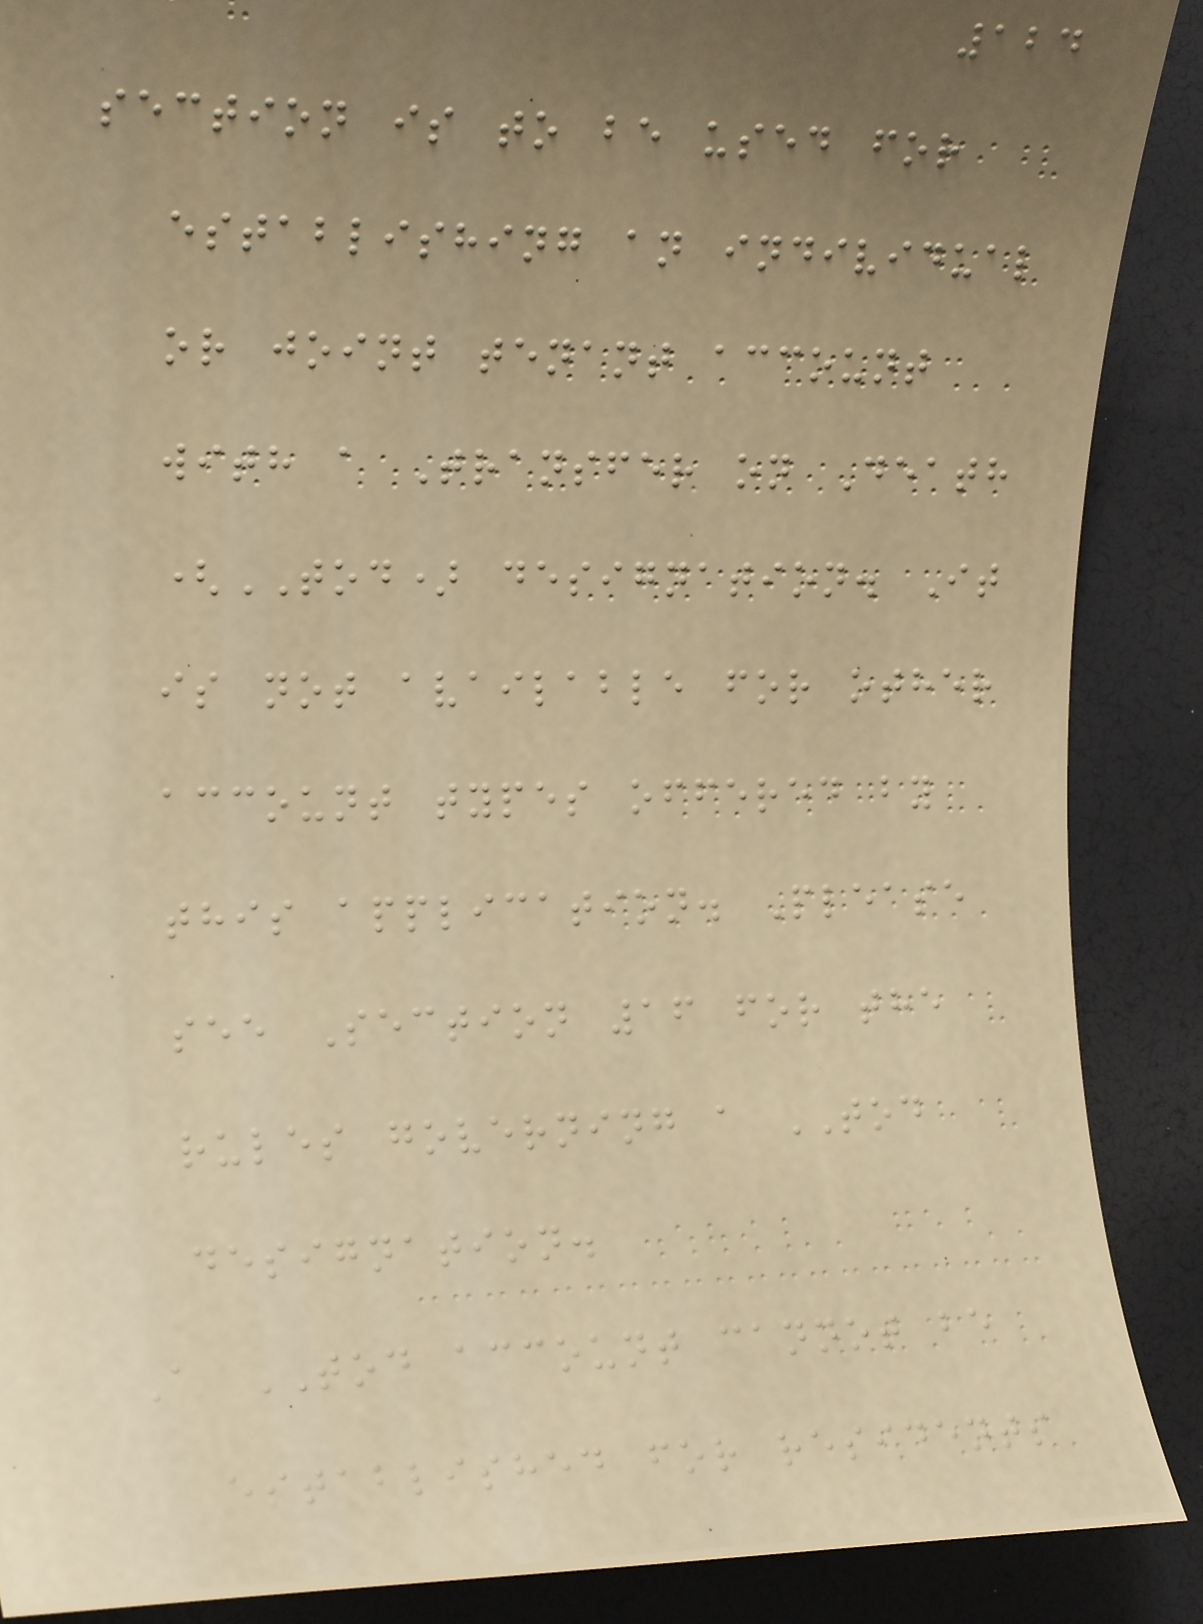124
section is to be used for
establishing an individual
or joint tenant account
with a Transfer on Death
(TOD) designation. It
is not available for other
account types offered by
this application. Please
see Section 16 for the
rules governing a TOD
designation.
A TOD account cannot be
established for residents
